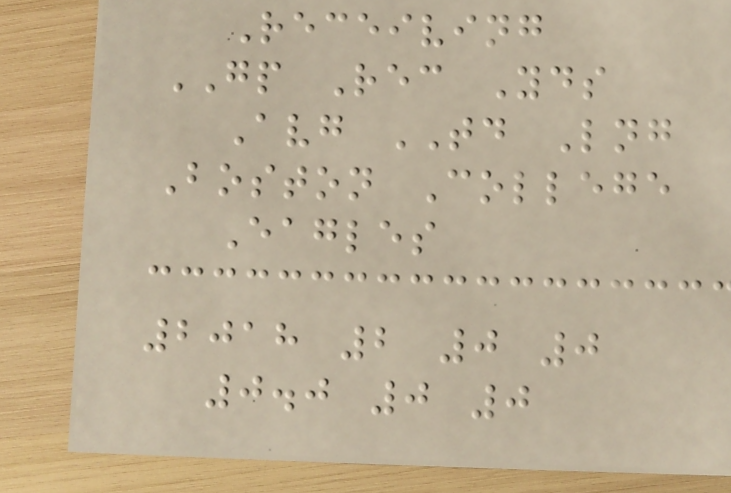Receiving
GP Rec Yds
Avg TD Lng
Boston College
Eagles
2018 2 0 0
0.0 0 0
